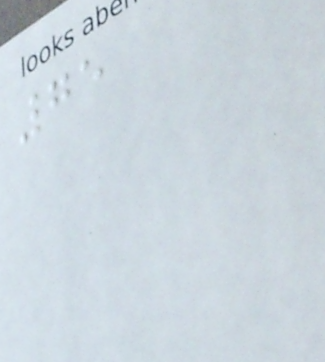75
